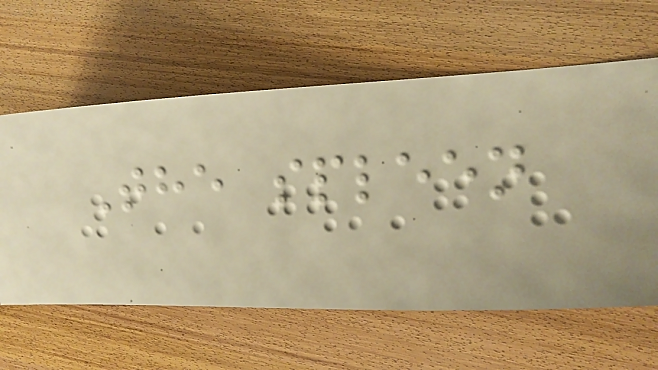The spleen
